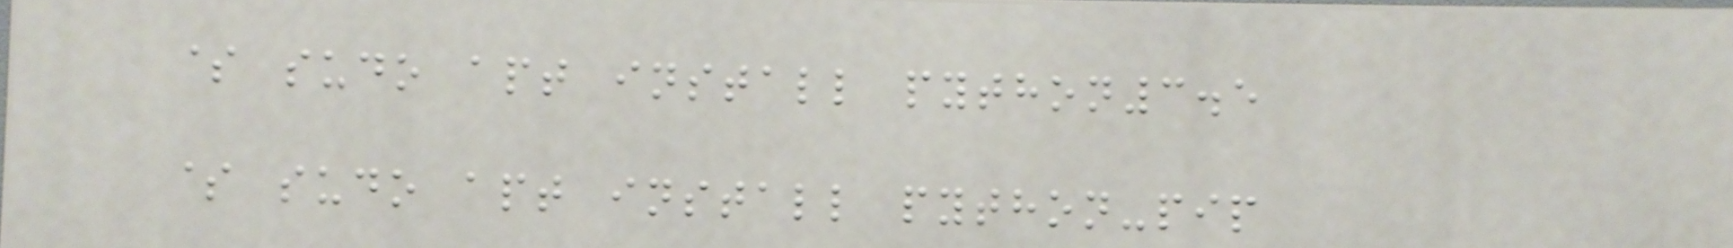$ sudo apt install python3.5
$ sudo apt install python-pip
